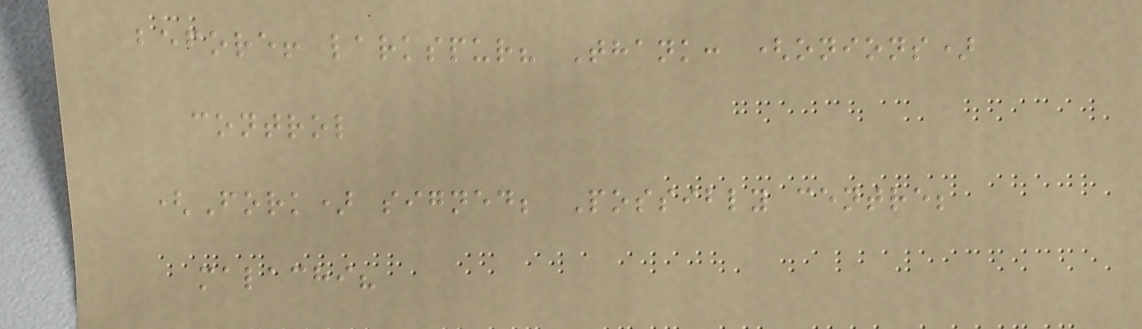before! larkspur? Thank: (onions)
control
(Fork) signed; Possibly centre;
malachi?
